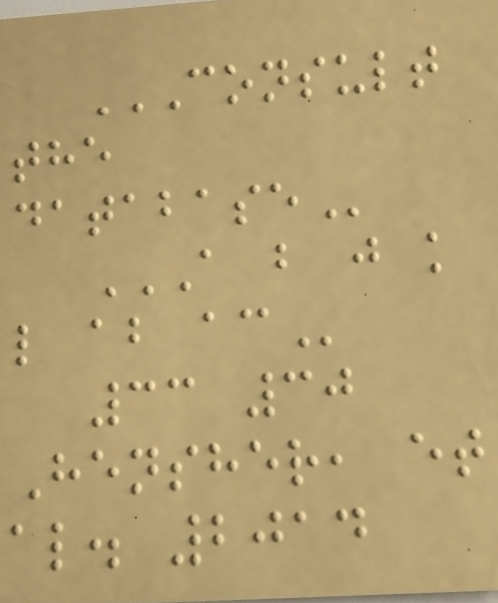CONSULT
THE
DATABASE
A B J K
L AB AC
33 30
Hensher, et
al. 2014
